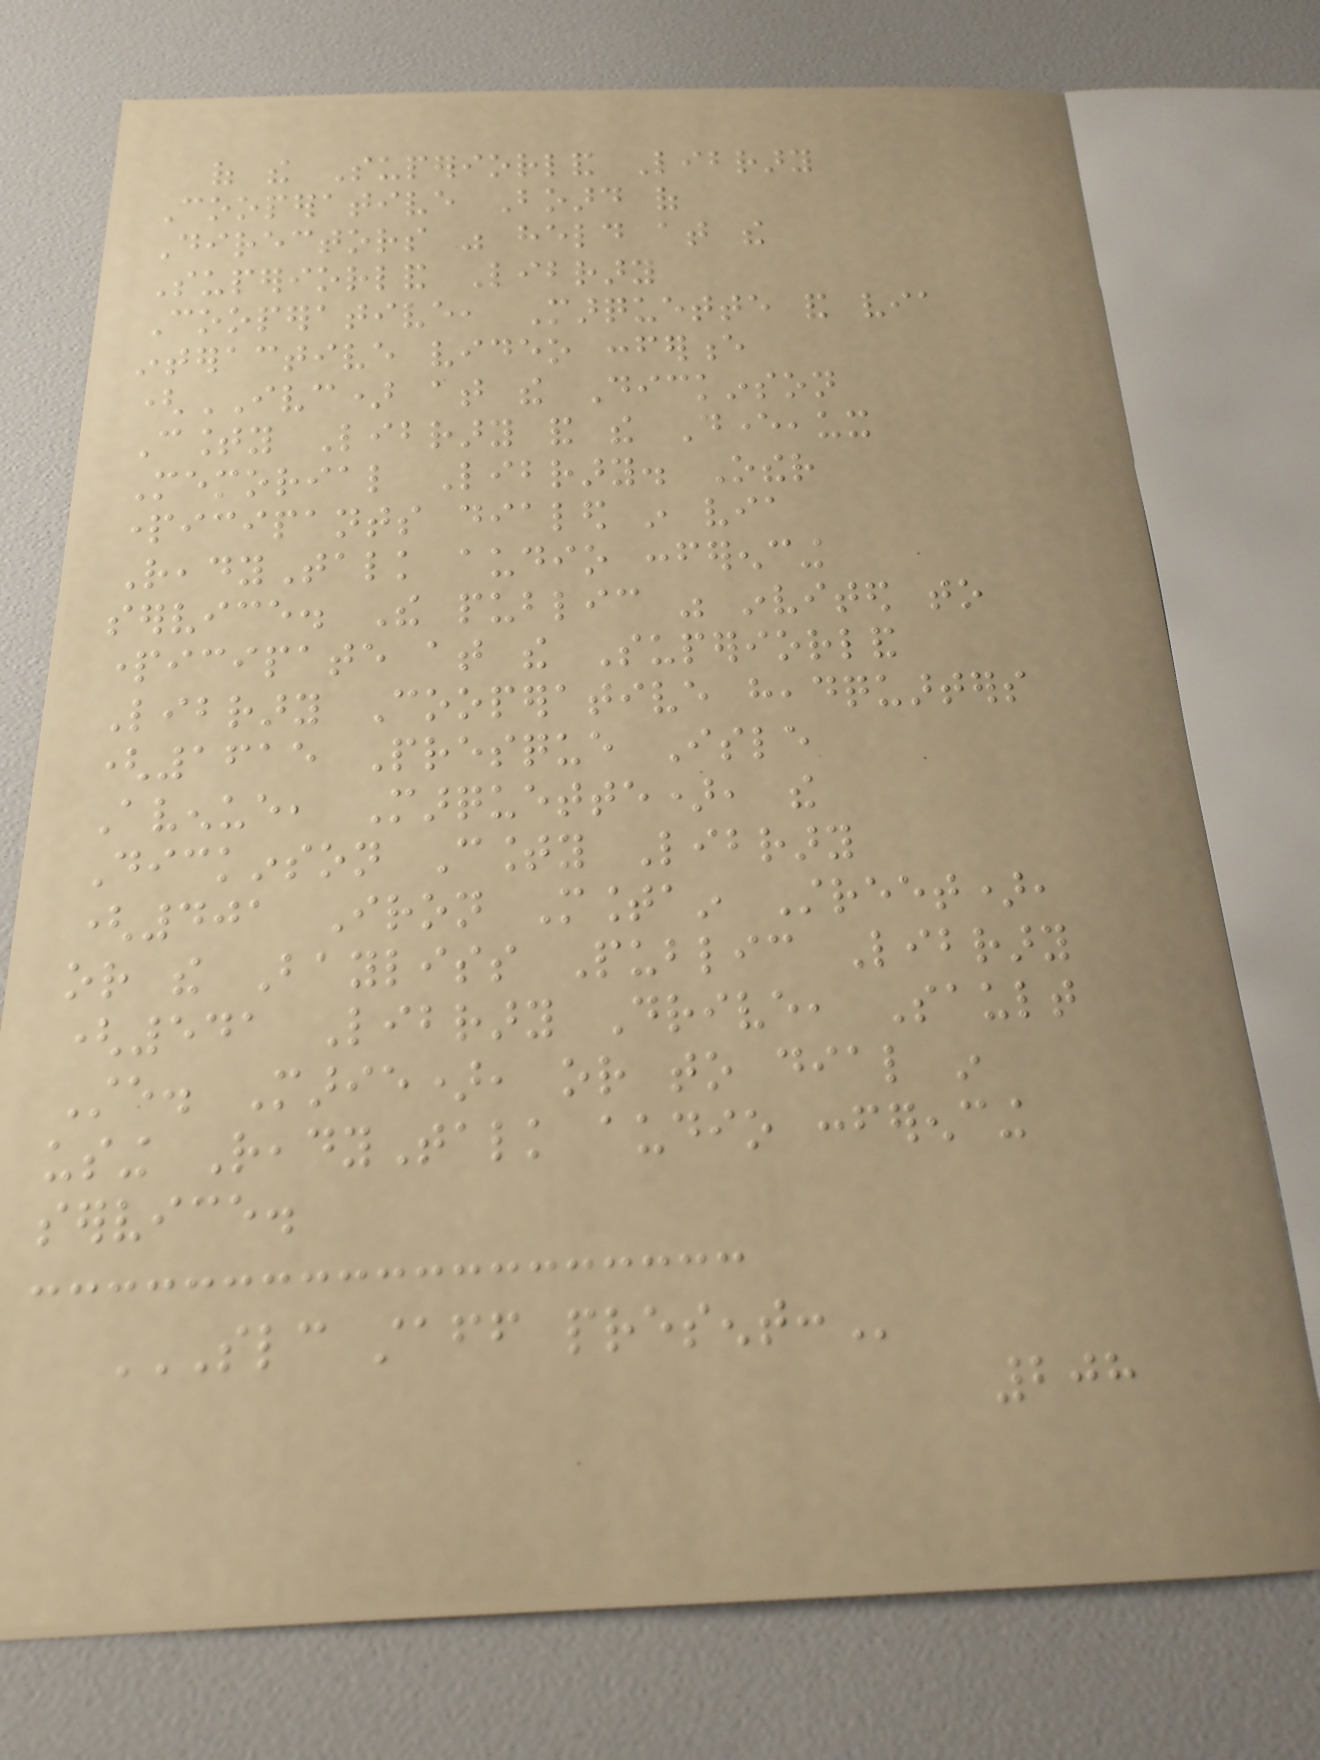of the Superiorland Library
Cooperative Board of
Directors was held at the
Superiorland Library
Cooperative, Marquette and via
interactive video conference
(IVC) at the Dickinson
County Library and the Devereaux
Memorial Library. Other
participants dialed in via
ReadyTalk audio conferencing
service. The public was invited to
participate at the Superiorland
Library Cooperative headquarters
(1615 Presque Isle
Avenue, Marquette), the
Dickinson County Library
(401 Iron Mountain Street),
or the Bayliss Public Library
(541 Library Drive, Sault
Ste. Marie), or to dial in
using ReadyTalk audio conferencing
service.
SLC STAFF PRESENT:
208
